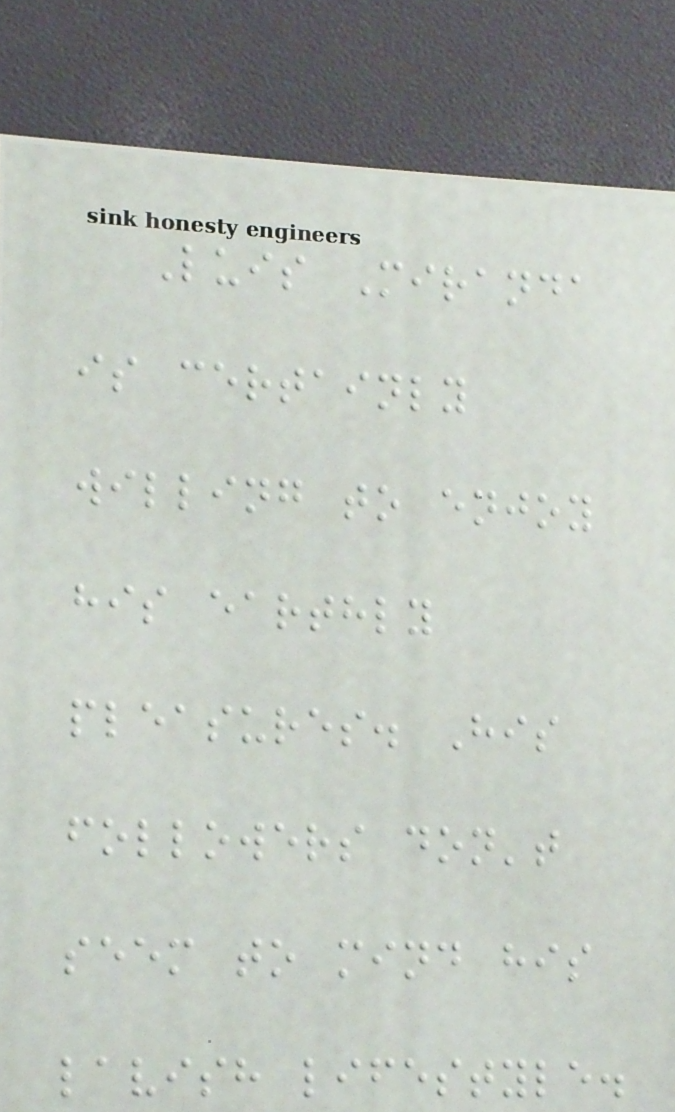Luis Miranda
is certainly
willing to enjoy
his earthly
pleasures. His
followers don't
seem to mind his
lavish lifestyle.
